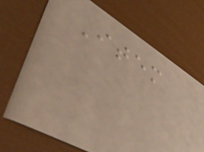Item
